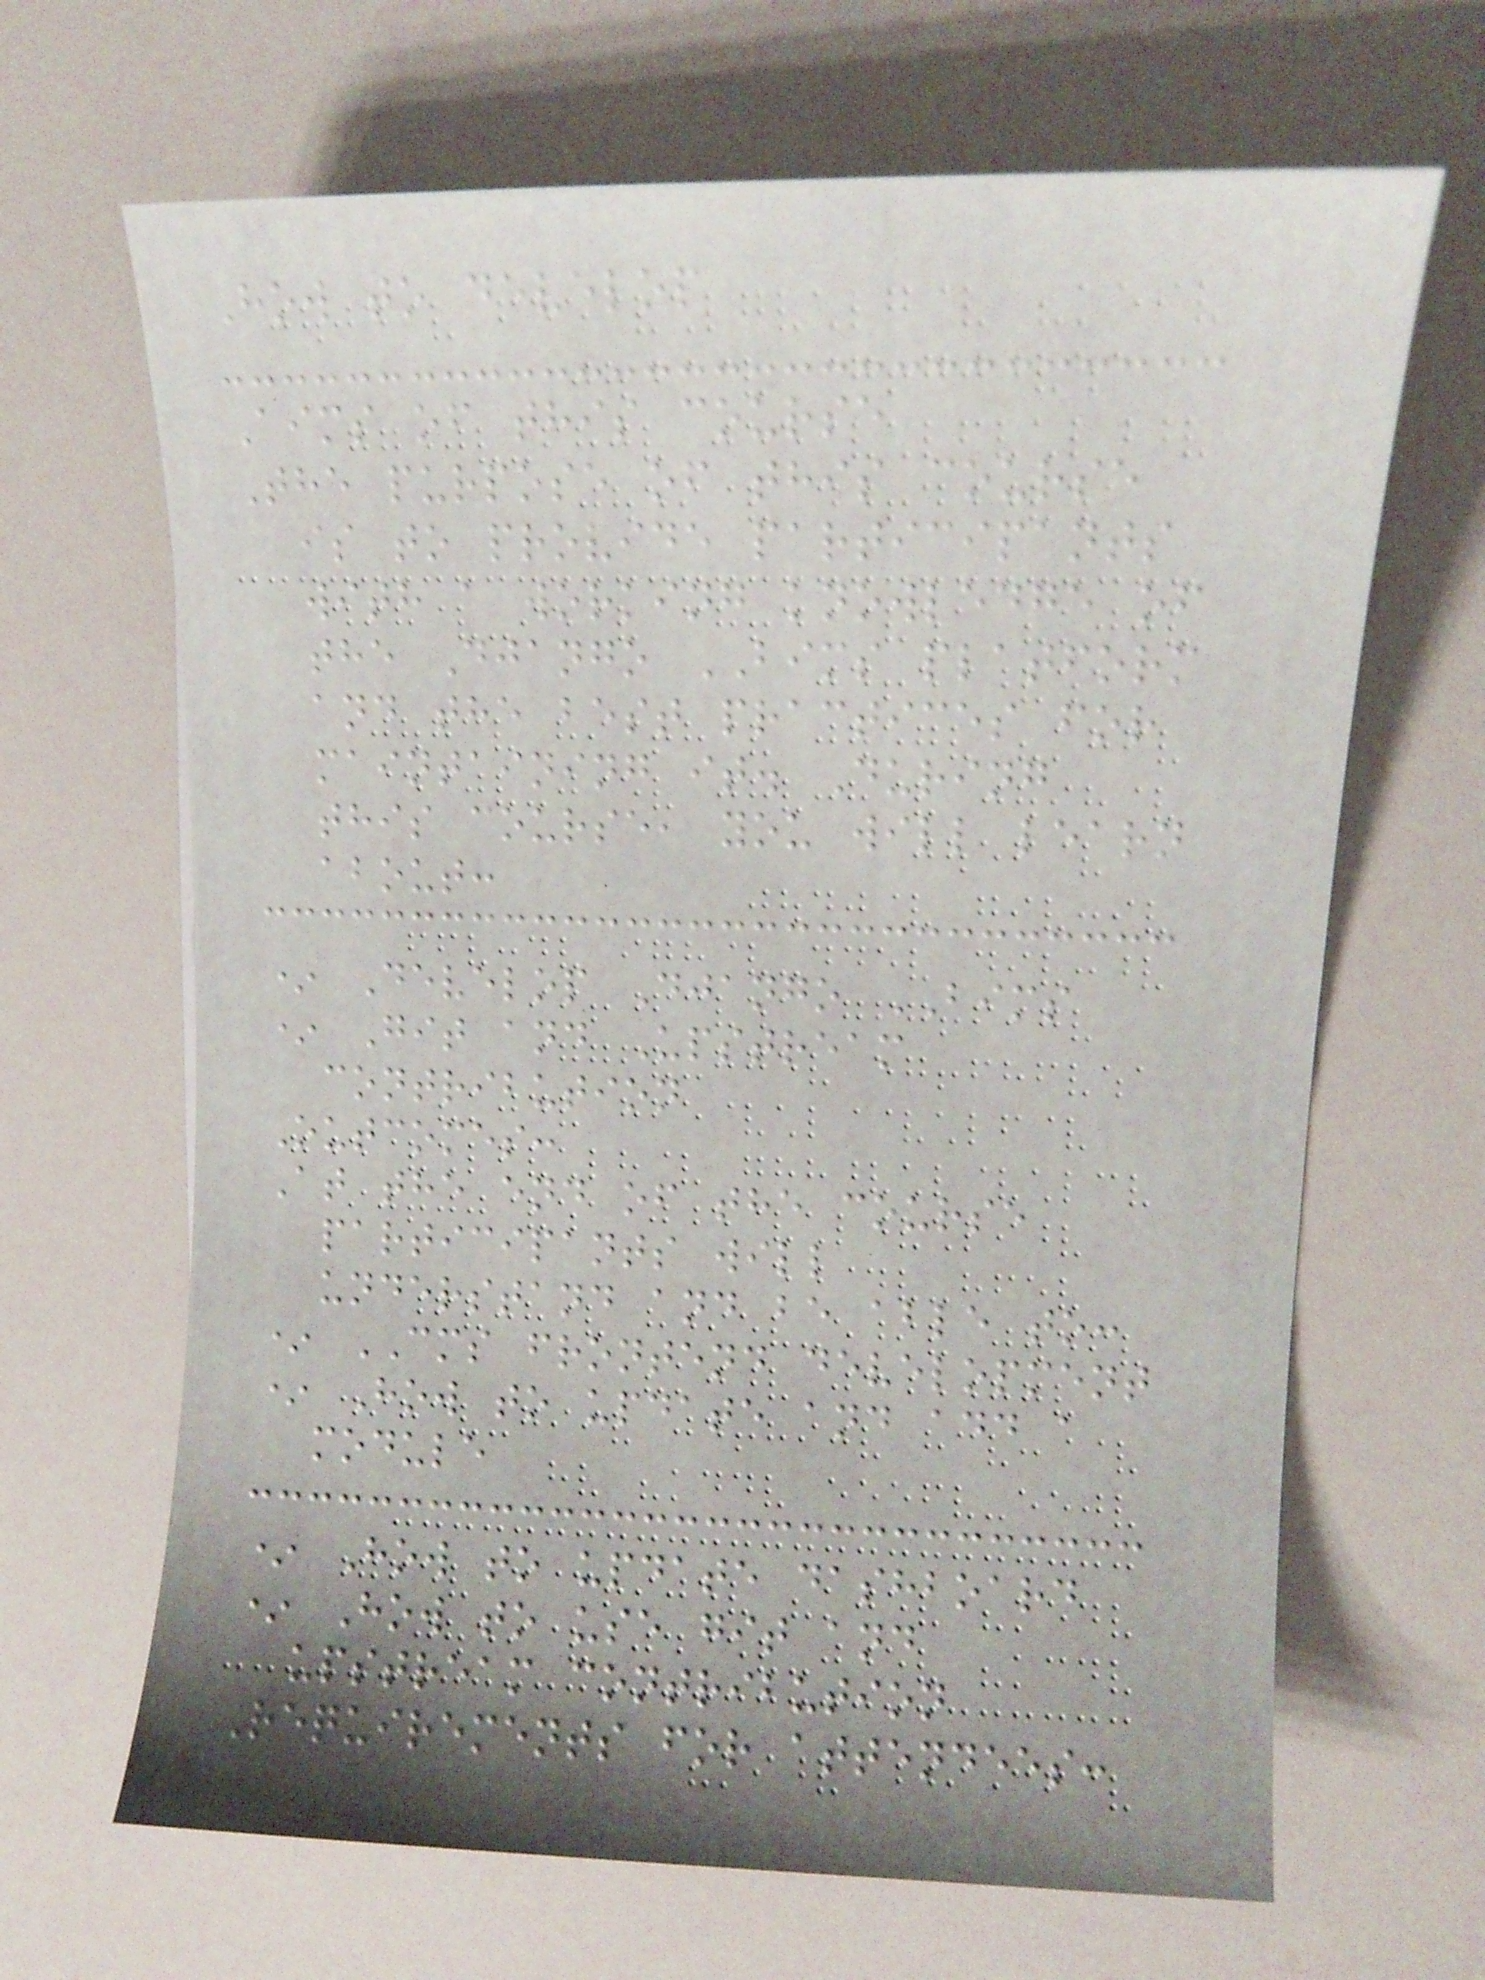How to develop
Aims of this course
The purpose of this course
is to provide participants
with a working knowledge of
the Django BIMS platform
and the best practices for
maintaining it. During
this course, you will learn
about:
* Develop Django BIMS
* Git and Upstream
contribution
Outcomes:
At the end of the course
participants will
understand and be able to:
* CMS frontend development
* How to update and add a
module
* How to update dashboard
* How to use git and
upstream contribution
Requirements for attendees:
